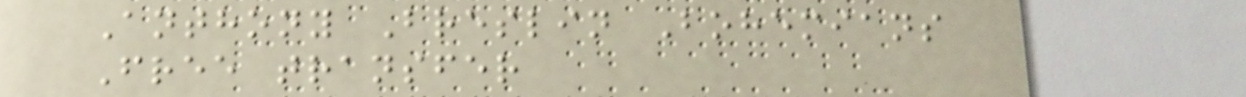Anthony Breslin Bohemians
Free transfer
